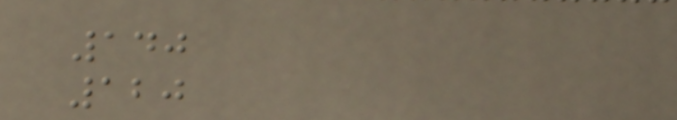140
120
